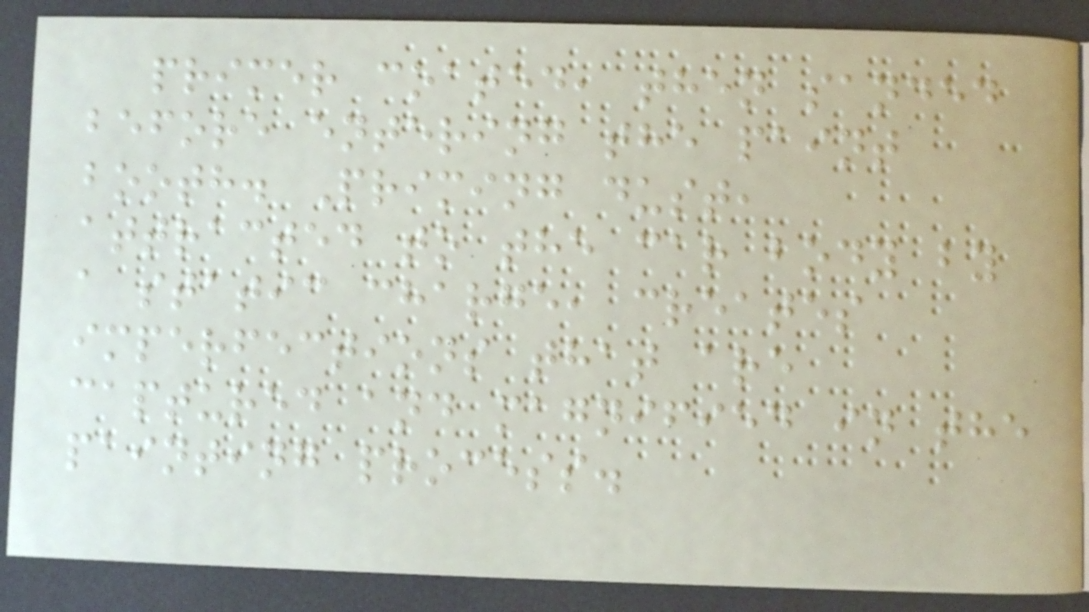primer coated, then sanded
before entering the paint
booth. Priming dust,
attracted to the car body by
a static charge, creates
imperfections that are
captured and magnified in the
painting process.
